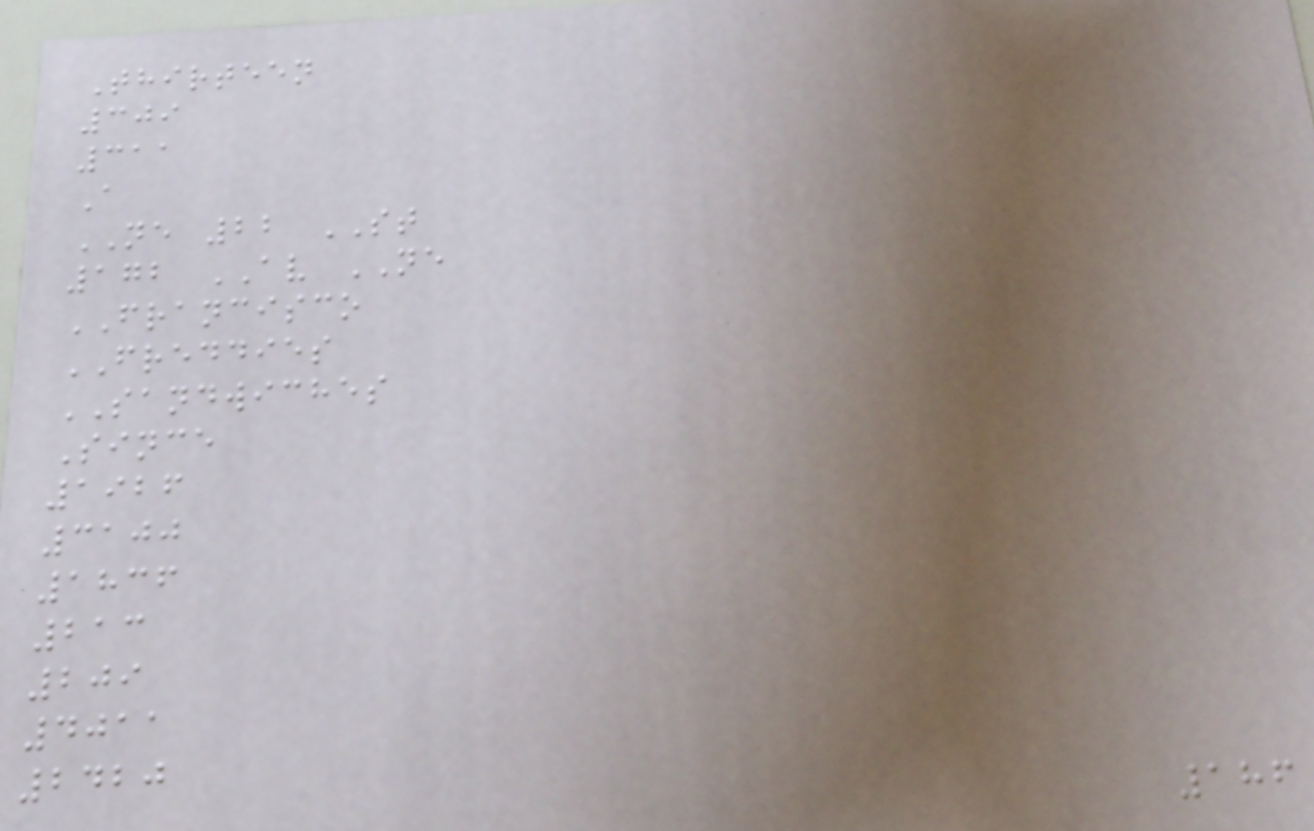Thirteen
309
311
A
NE 22 ST
172 AV NE
FRANCISCO
FREDDIES
SANDWICHES
Since
1926
3100
1836
213
209
4011
2420
186
